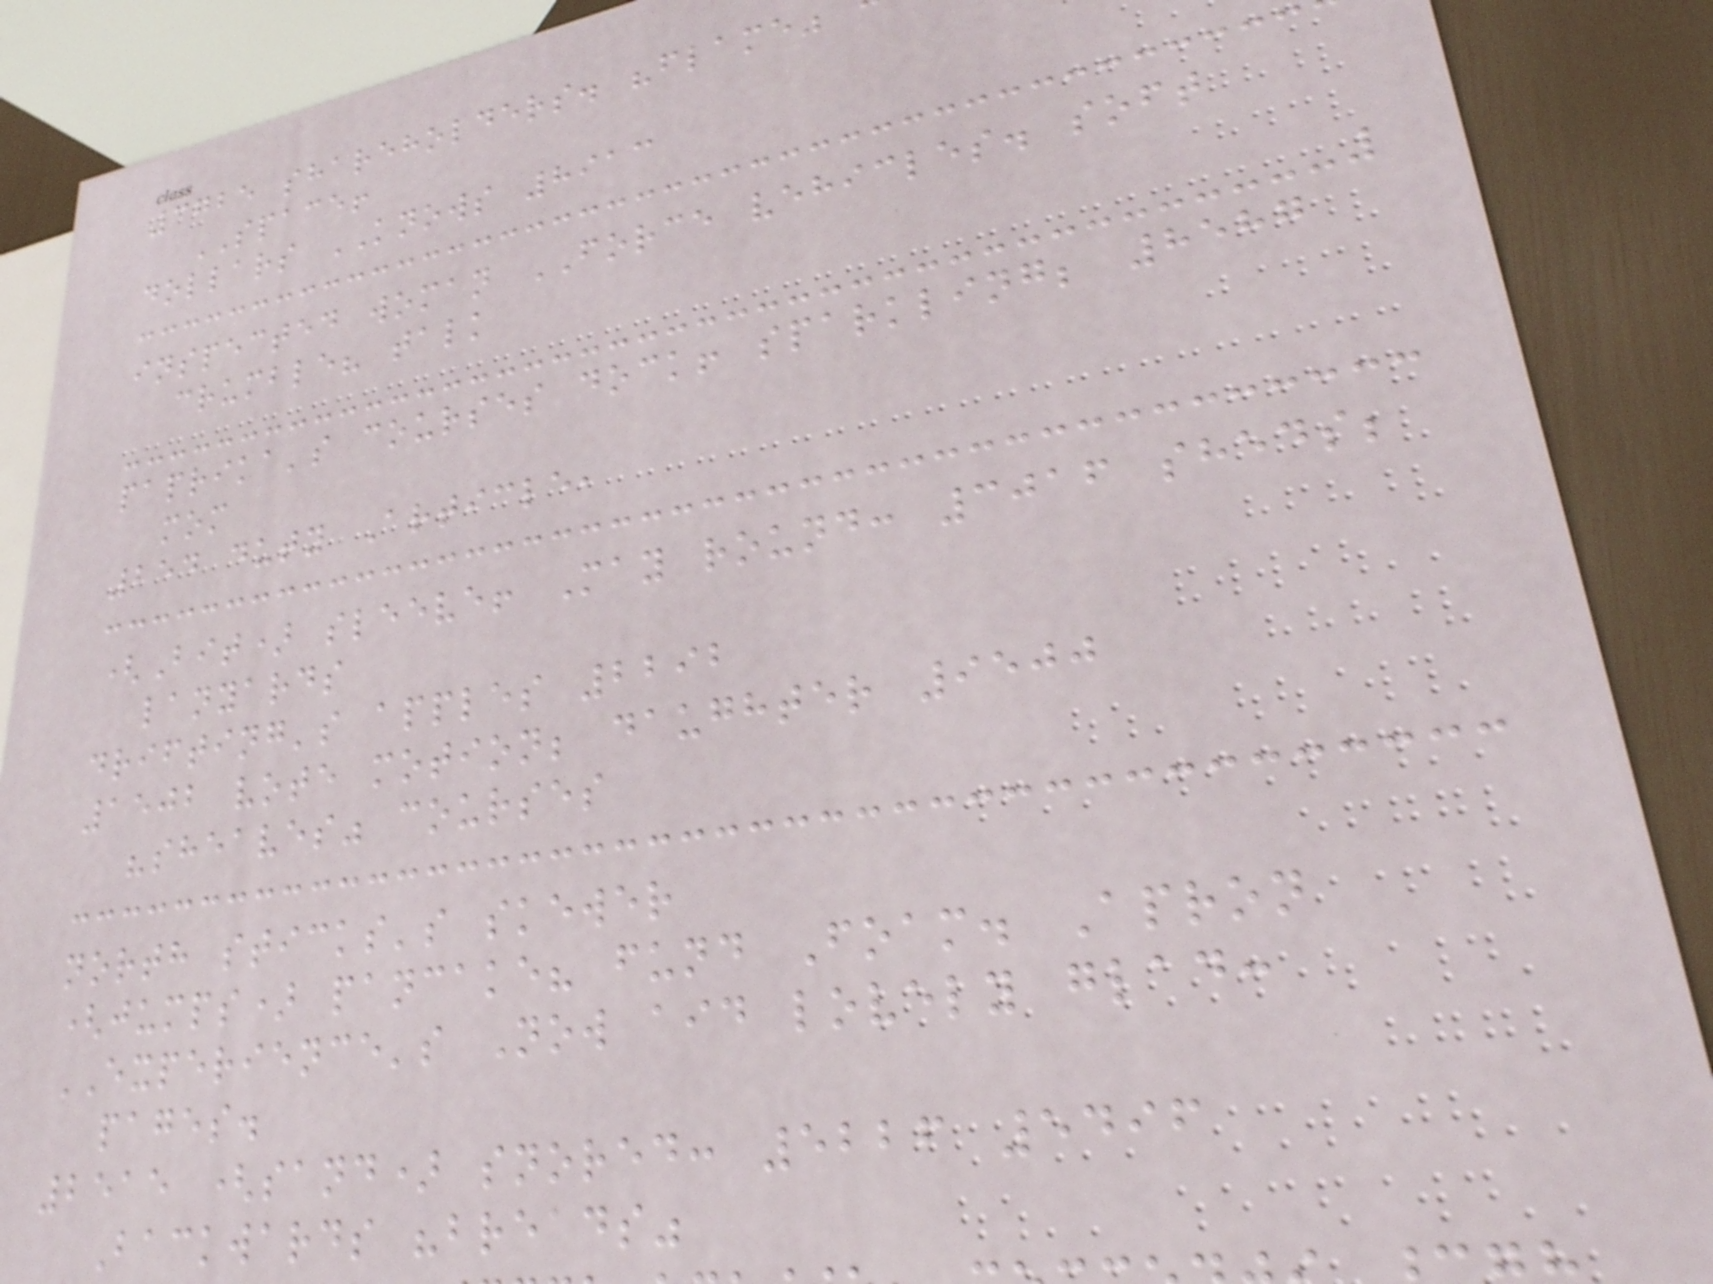3725 shareholders. "flame"
SPACE!
dollars KNOWS 8913
inspected woman FORCE vehicles. soft
crumble? talk
paprika's courses dock! sparkling; 8587
mom
254 duty Article,
(Bit) sleeve! May round: 3016 sheds;
lanyards
drifting's apples 2292
1502 vote motion; daughter 9500
"sheaves" courses
north sticks's skewer
(jumps) pancake? fund Foam. Apron
EXPERIENCE's Now aid lovely glad:
pages.
2515 (sand) snored: 5226 5496
Backwards "breads"
